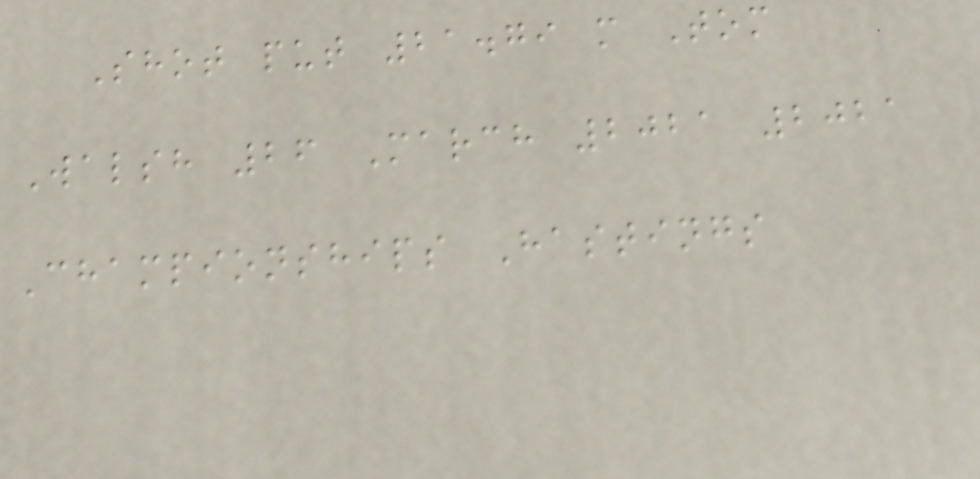Shot put 21.79 m Tom
Walsh 26 March 2021 2021
Championships Hastings
